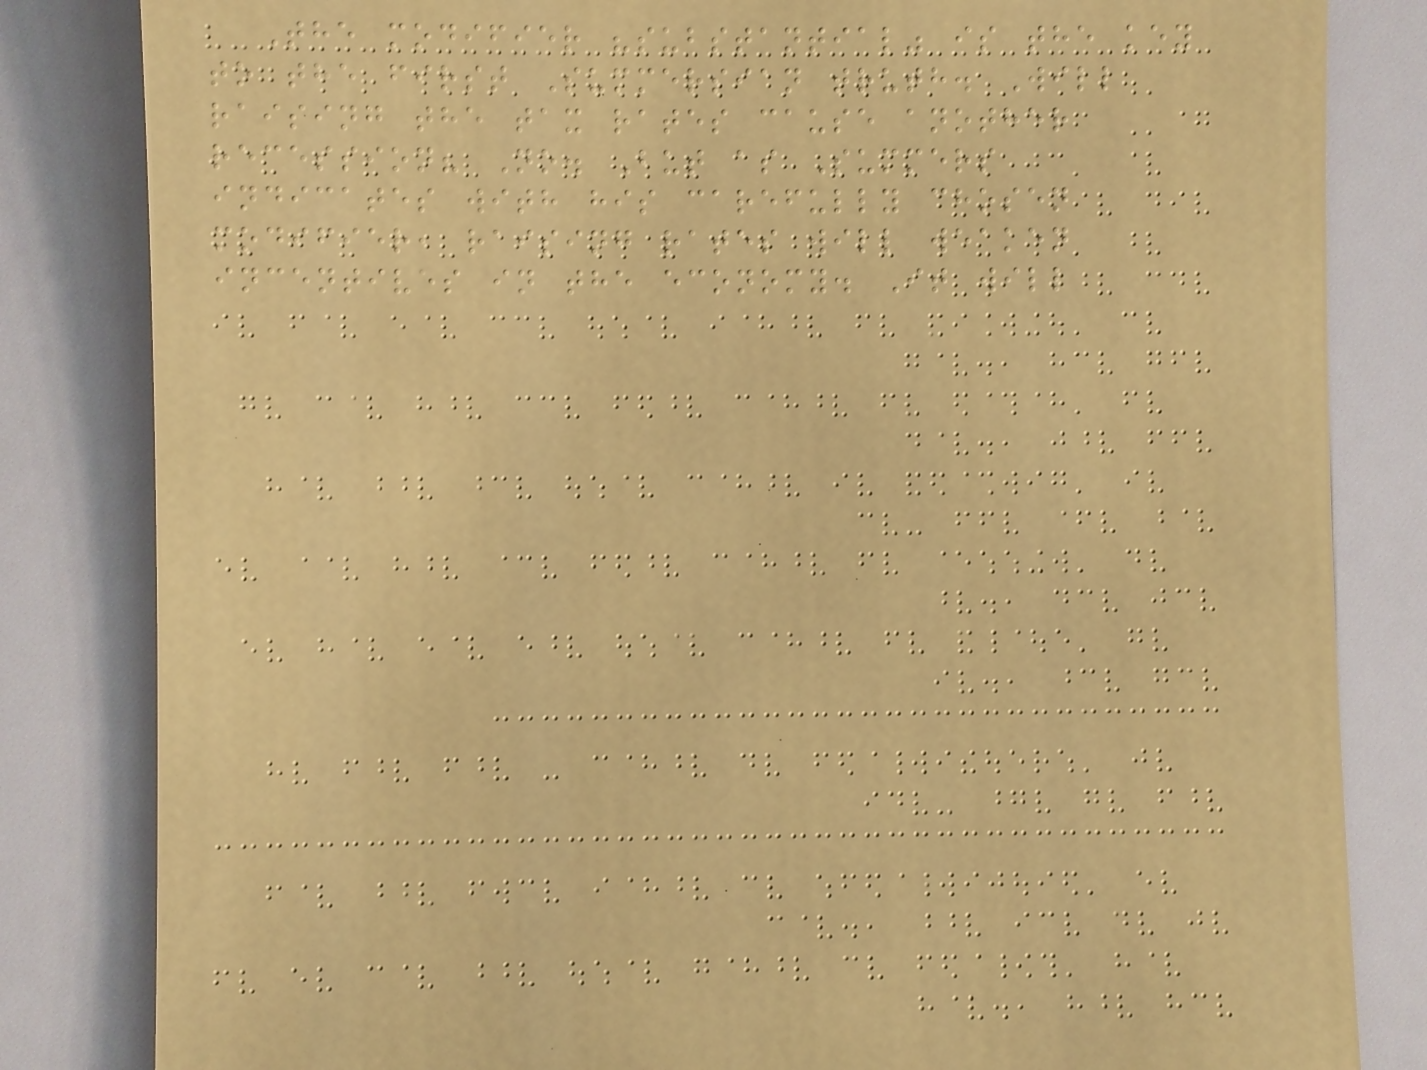The modifier "substantial" is the key
to the first Summersian truth. Will
raising the tax rates cause another
recession? No. But as Summers
indicates with his carefully chosen
modifier, raising rates will weaken
incentives in the economy. It will
